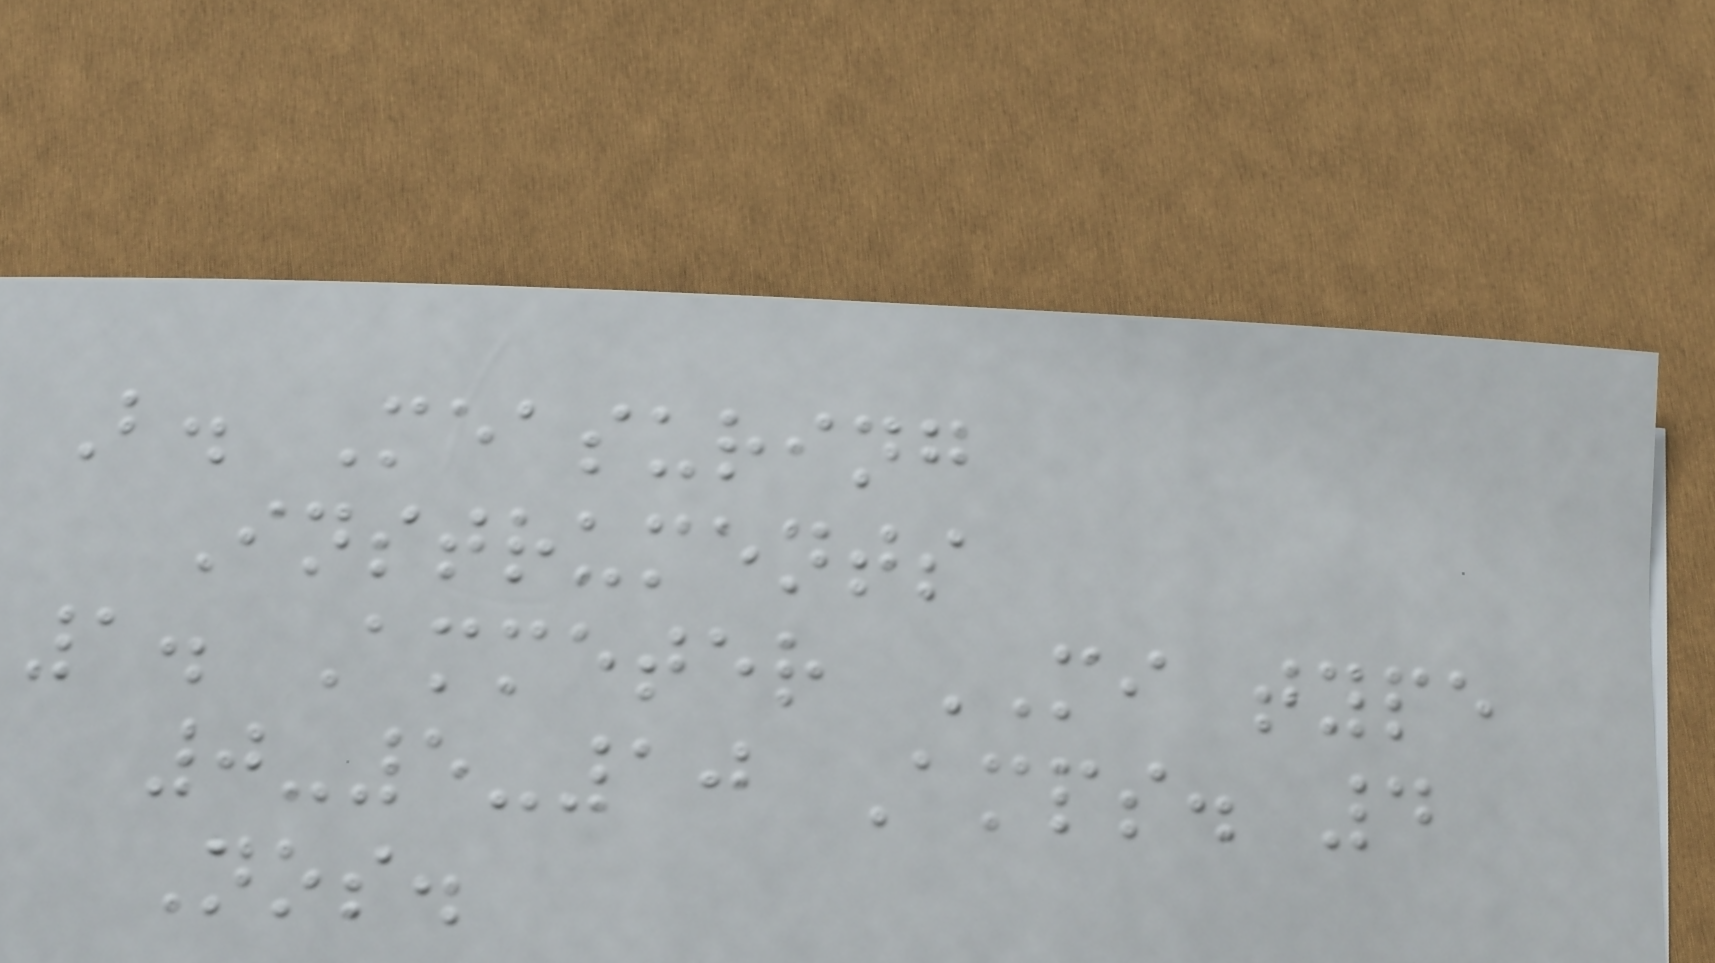B. Measuring
Instruments
1. Ammeter MI type
0-5-10 Amps. 4
Nos.
